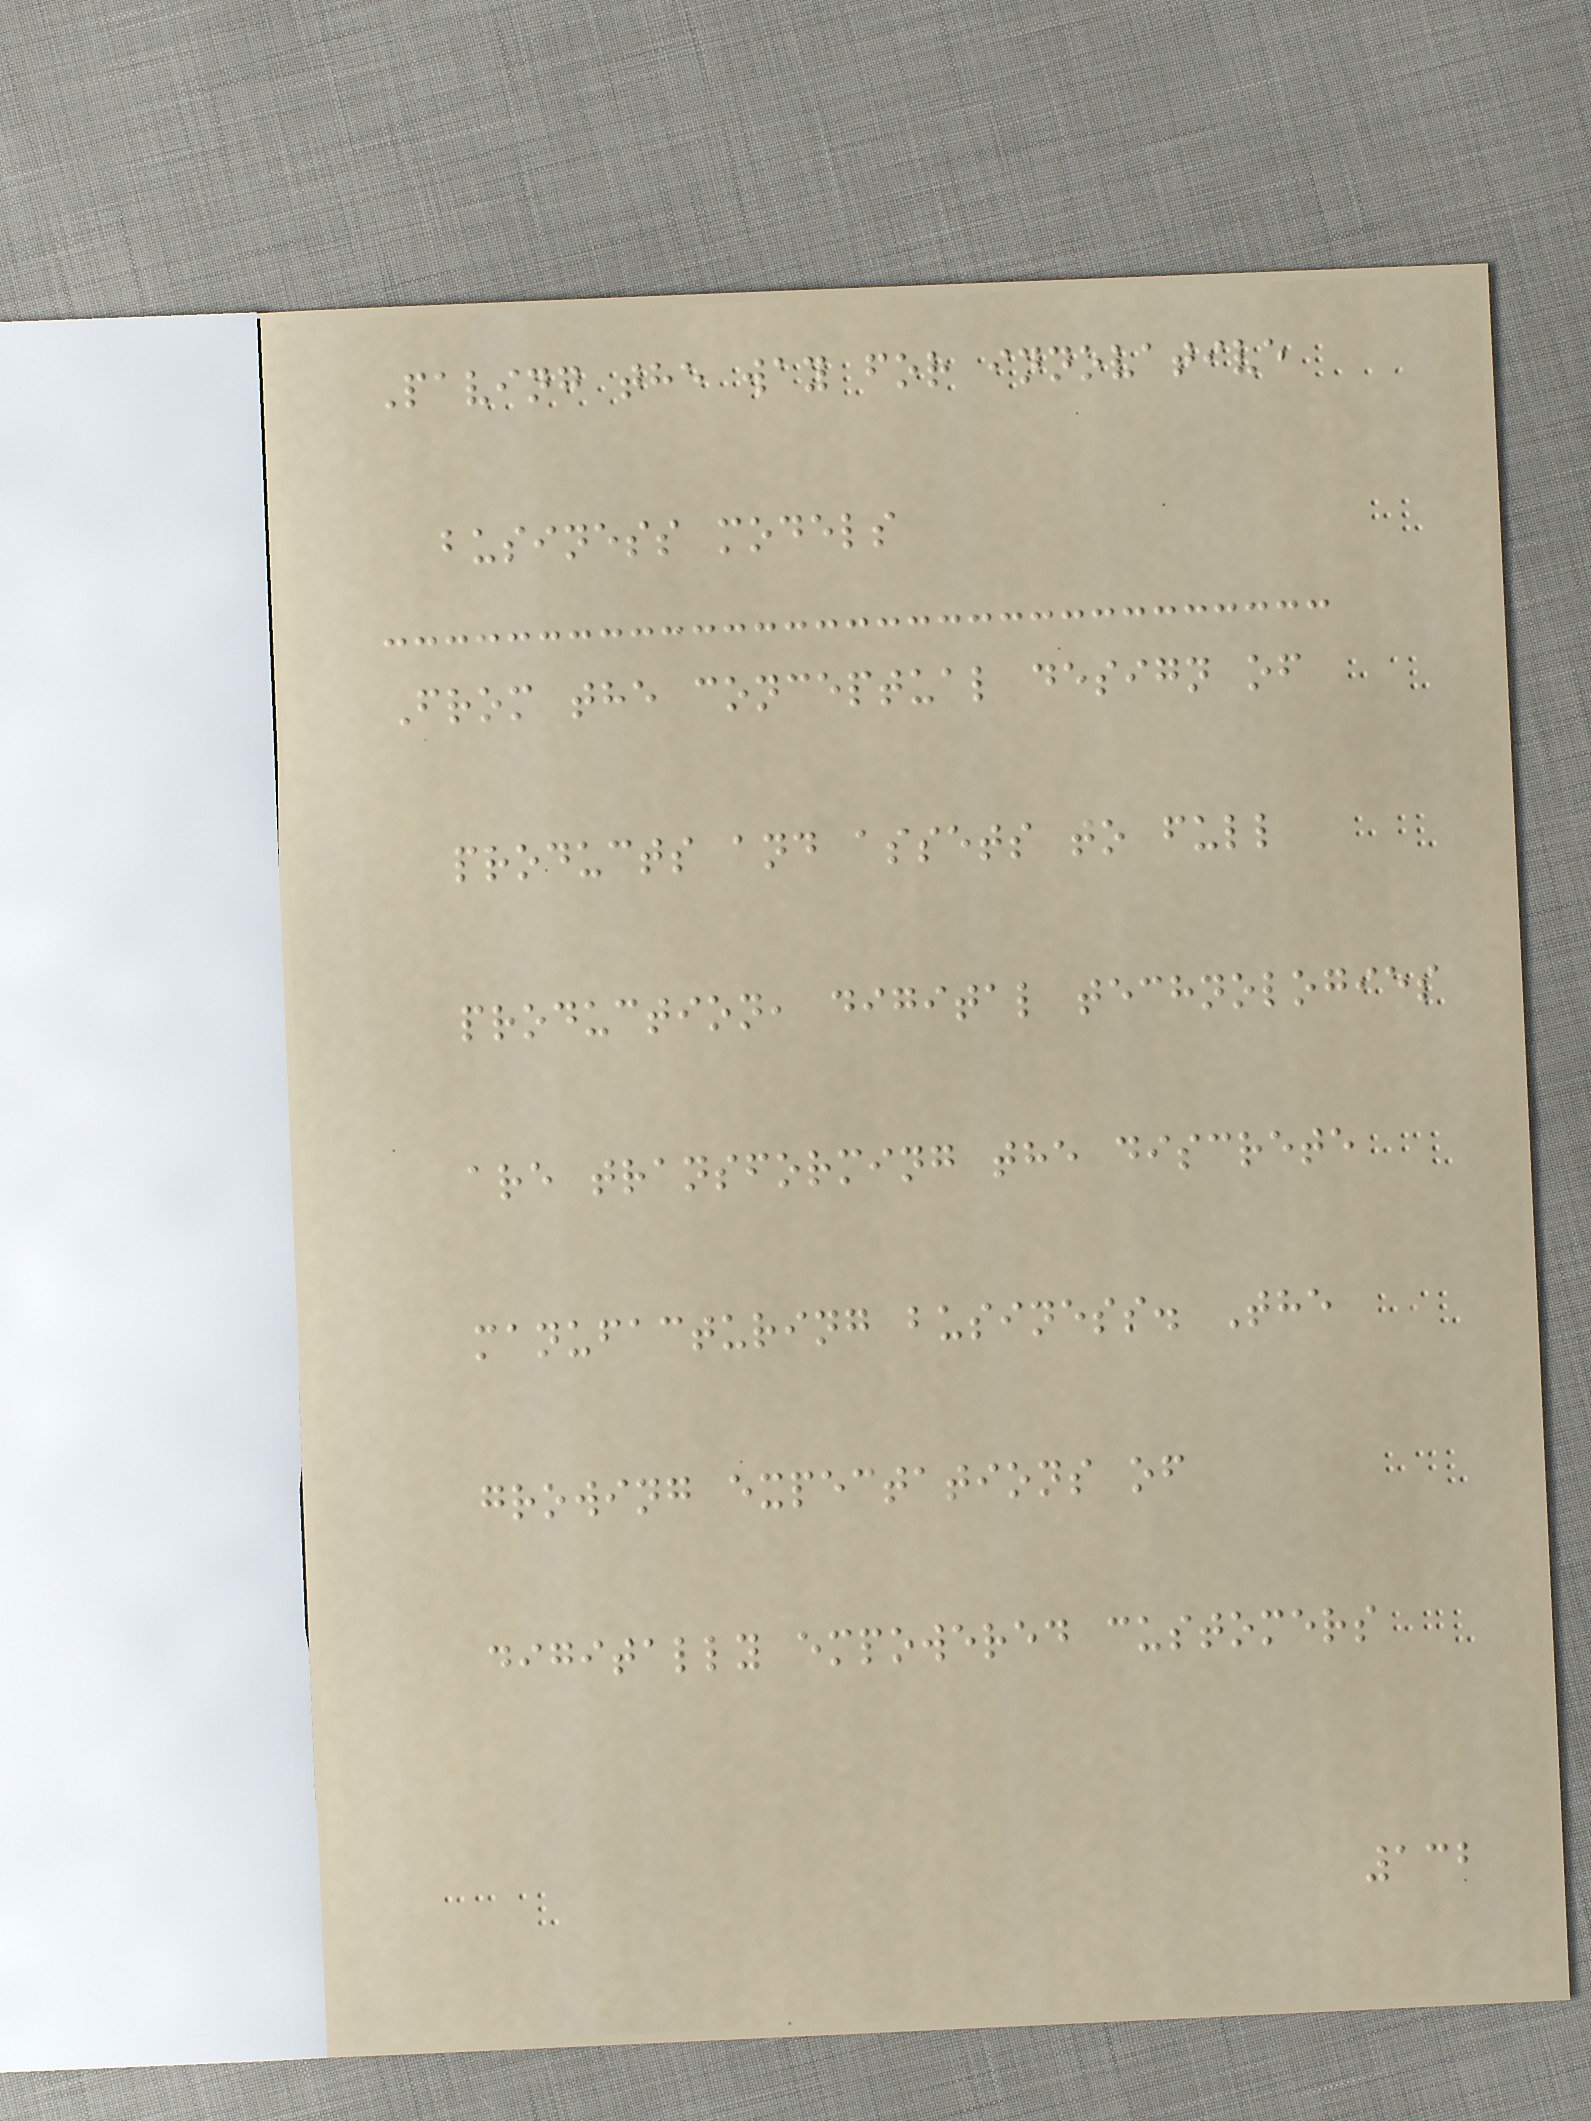Paving the way for innovative
business models
From the conceptual design of
products and assets to full
production, digital technologies
are transforming the discrete
manufacturing business. The
growing expectations of
digitally empowered customers
132
